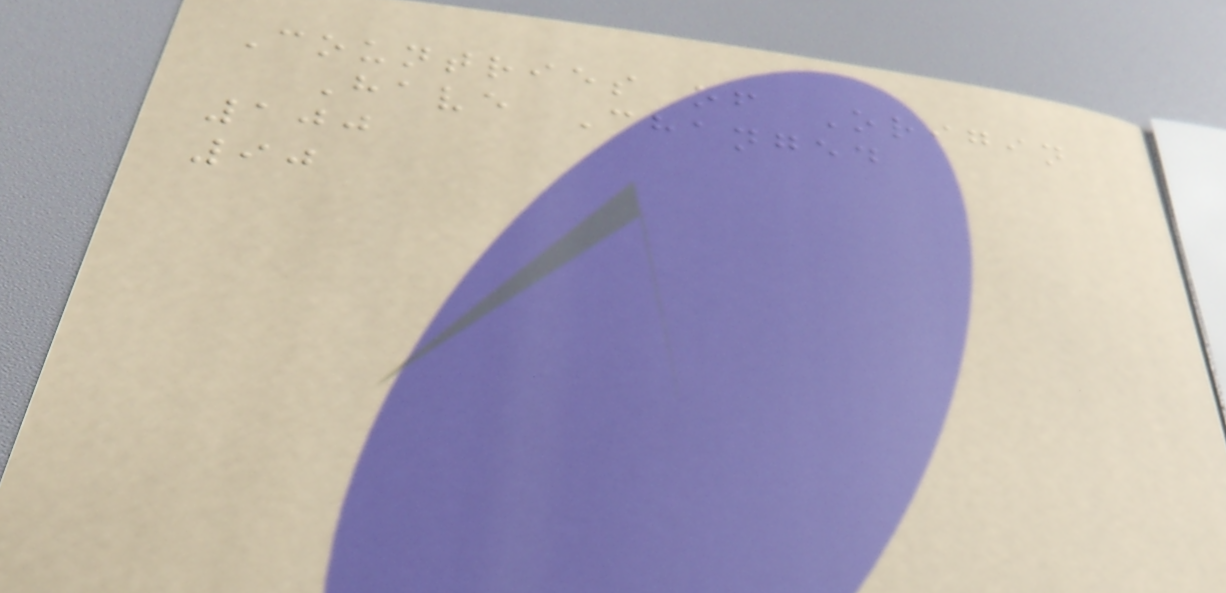Countries of Origin
Have Changed
100
90
